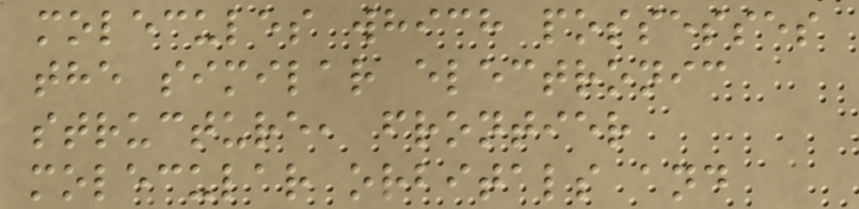molecules which possesses
the similar electronic
structure, frontier
molecular orbitals and
